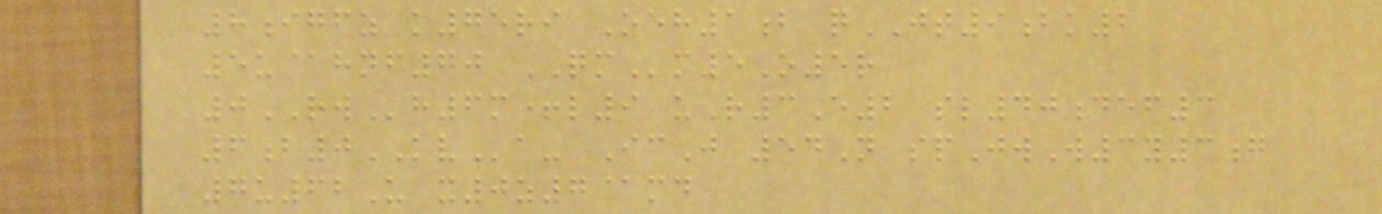8igfz k75ri Oeh1b qJT9bk2
5u@hnf70 QMm5O5r
0RWh6m+l9 uR3E2 sl40def3
6b0KVa- IcJ 54N spJwW3y3g
7u62U x0z7@md
